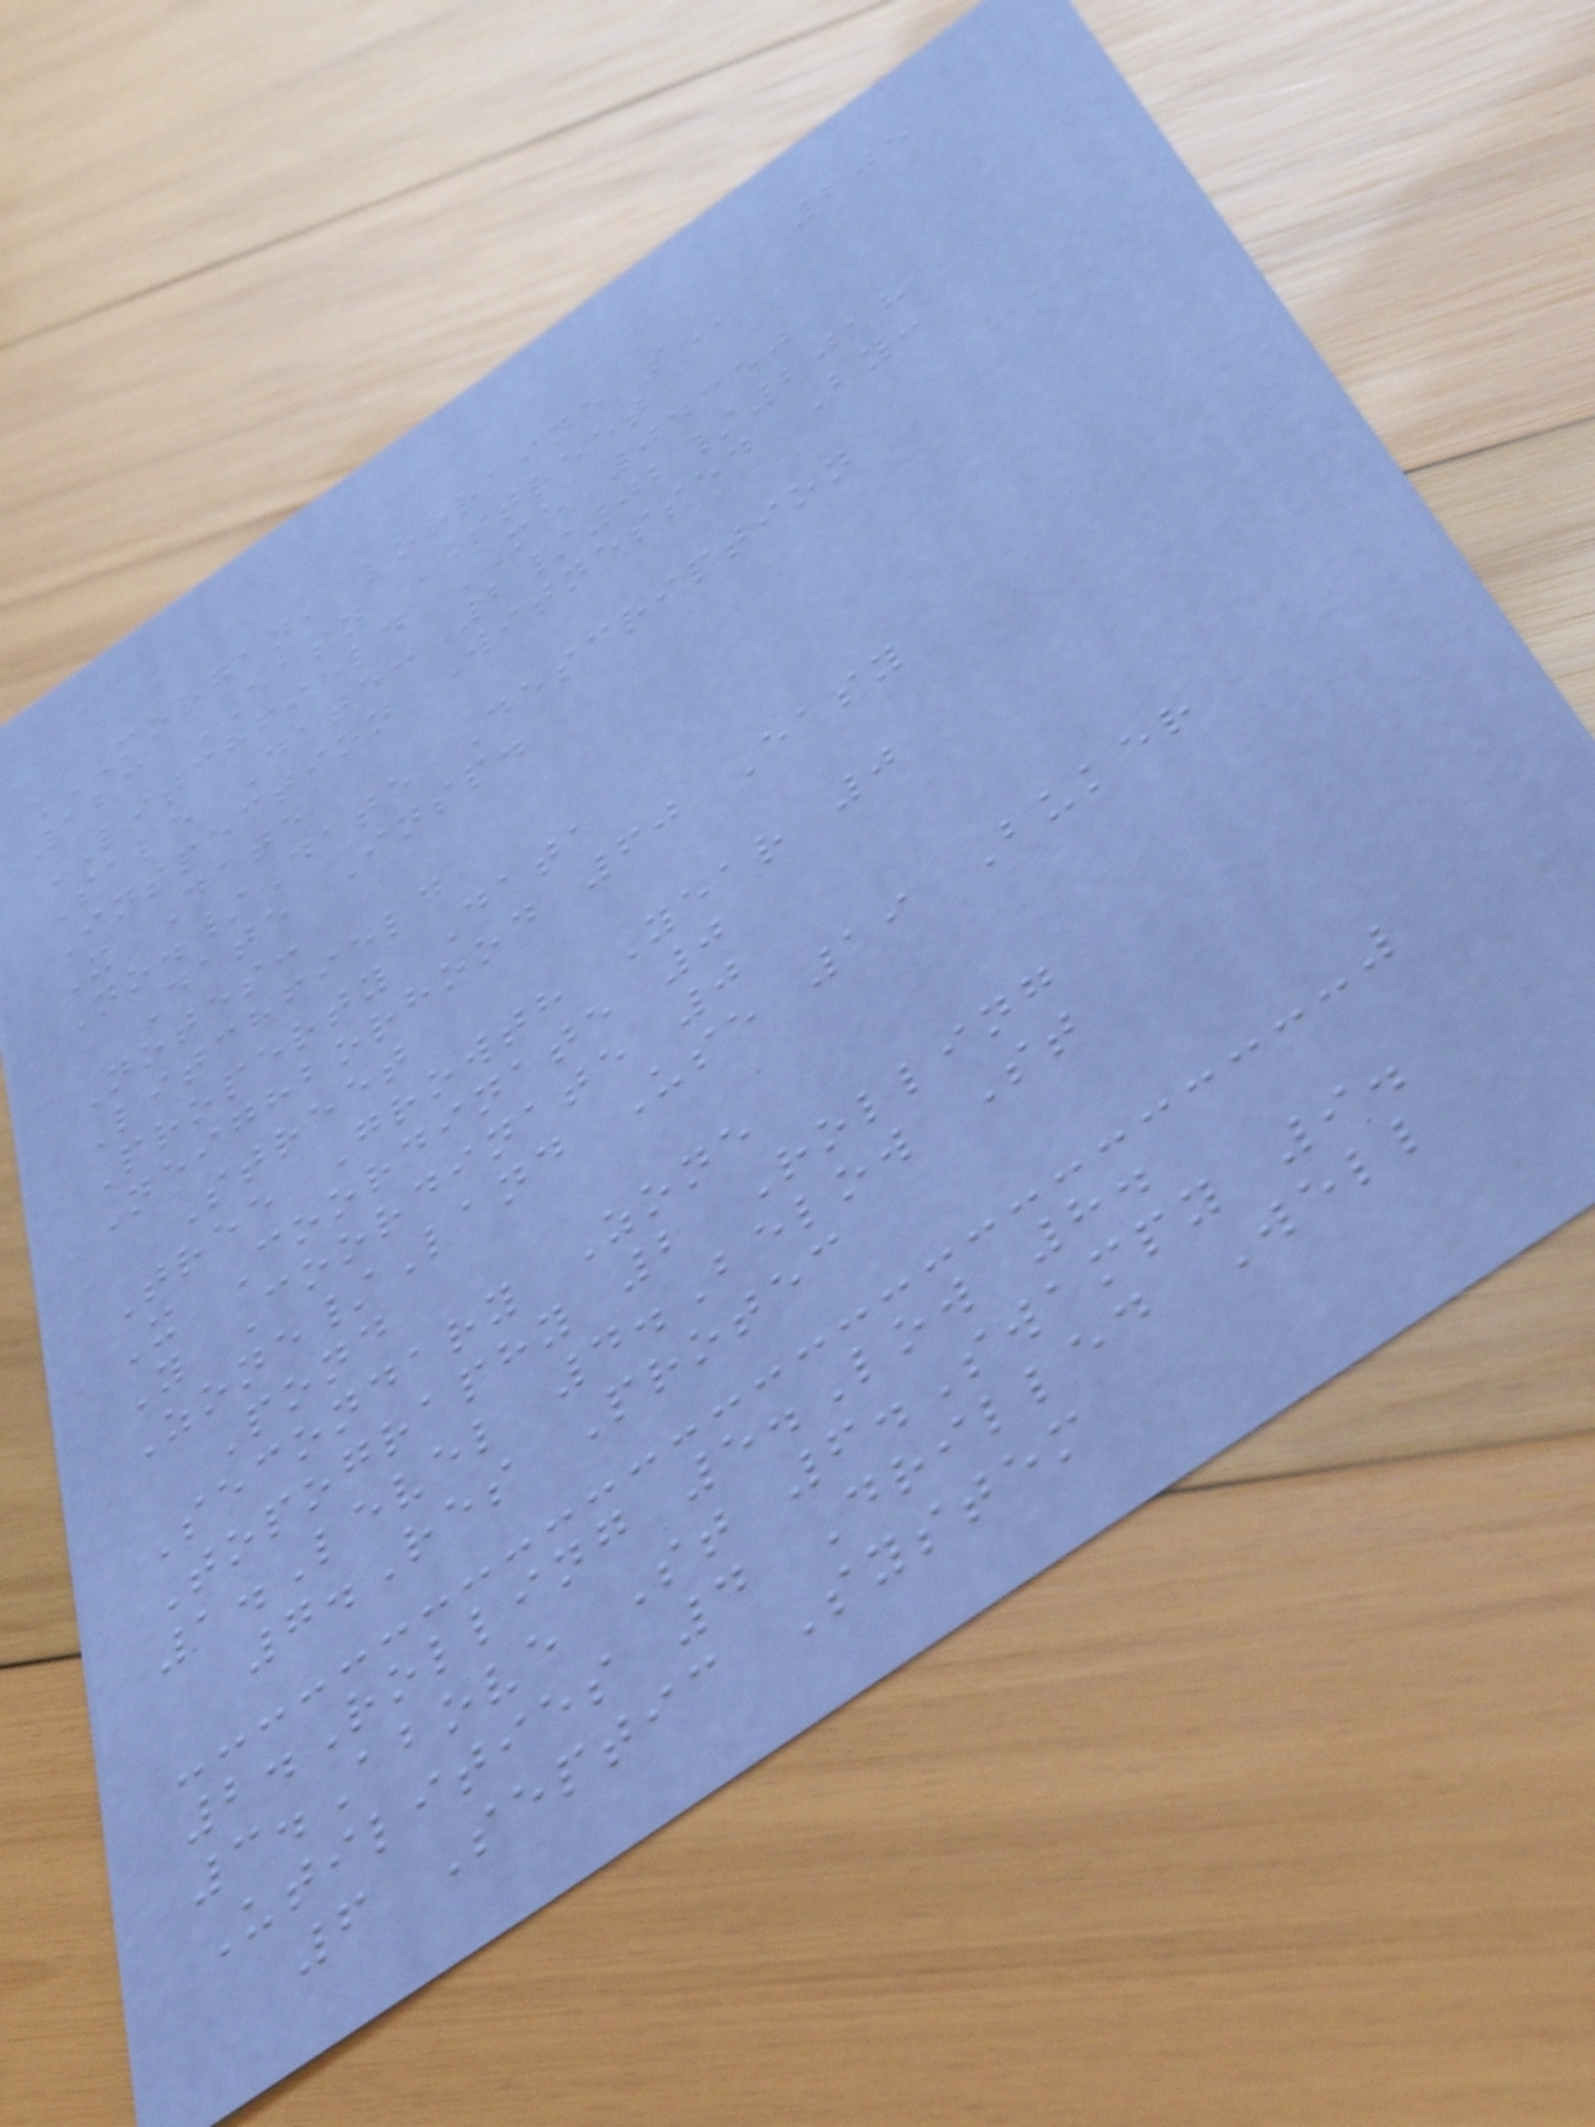205
MORGAN, LORRAINE S
123 EASY STREET
LITCHFIELD ME 04350
Sale Date: 2/02/2018
Inspection Witnessed By:
X Date
No./Date Description
Date Insp.
Notes:
Litchfield
Property Data
Neighborhood 60 Easy
Street
Tree Growth Year 0
X Coordinate 0
Y Coordinate 0
Zone/Land Use 19 Buker
Pond
Secondary Zone
Topography 2 Rolling
1.Level 4.Below St
7.Res Protec
2.Rolling 5.Low 8.
3.Above St 6.Swampy 9.
Utilities 4 Drilled Well
6 Septic System
